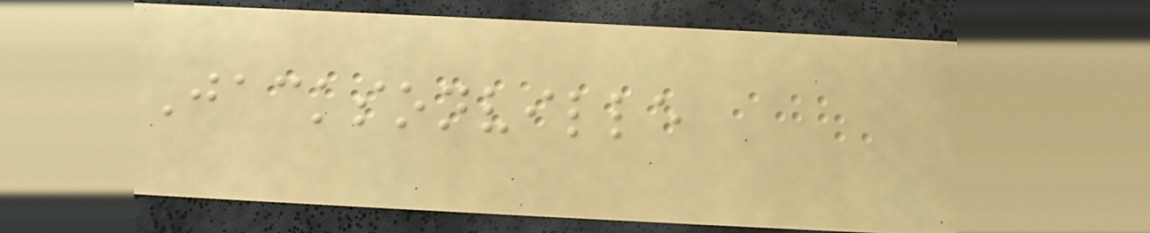Jacksonville
